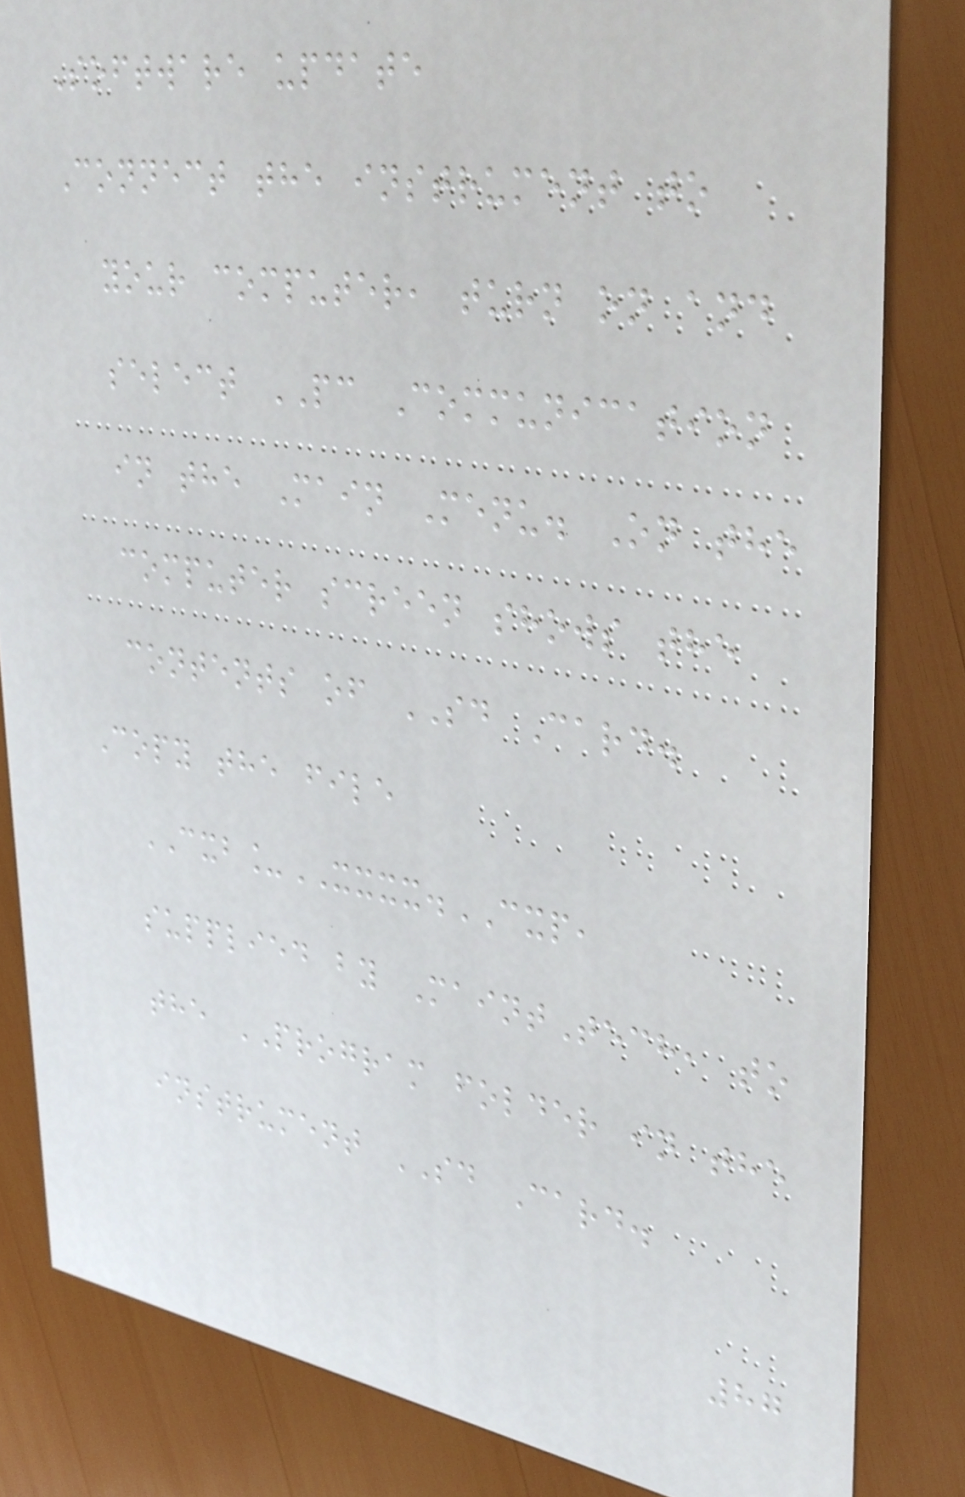Software update
Connect the instrument to
your computer, turn on and
select PC Communication
in the Main Menu. On the
computer screen shows the
contents of SD Card.
Copy the file
CXB_XXXX.CXP,
supplied by MaintTech, to
the PROGRAM folder in the
instrument SD Card.
87
